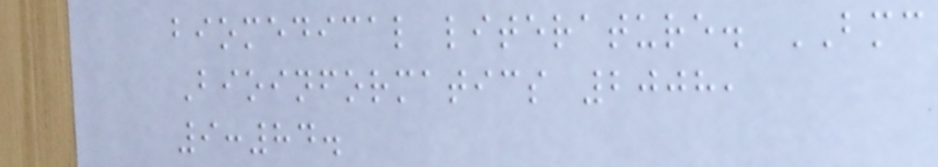biomedical literature. BMC
Bioinformatics 2008,
9:84.
